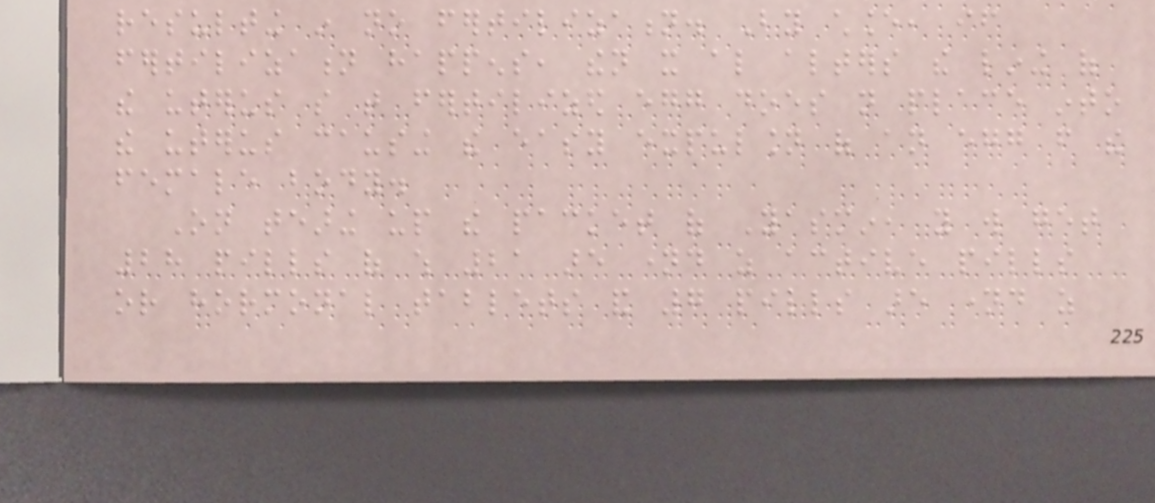resulting in no fertilization. By chance, if
fertilization happens, then it also alters the lining of
the uterus so that fertilized egg does not place into
the uterus causing the easy expulsion of an egg from the
female body.
On tearing up the packet of Yasmin, you will get
28 pills of which 21 are named as active pills
or hormonal tablets and 7 pills are named as
